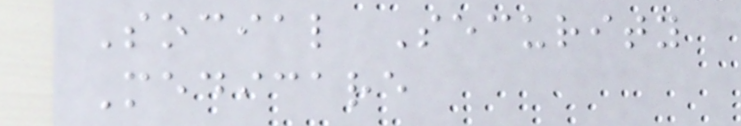Social Security
Medicare
